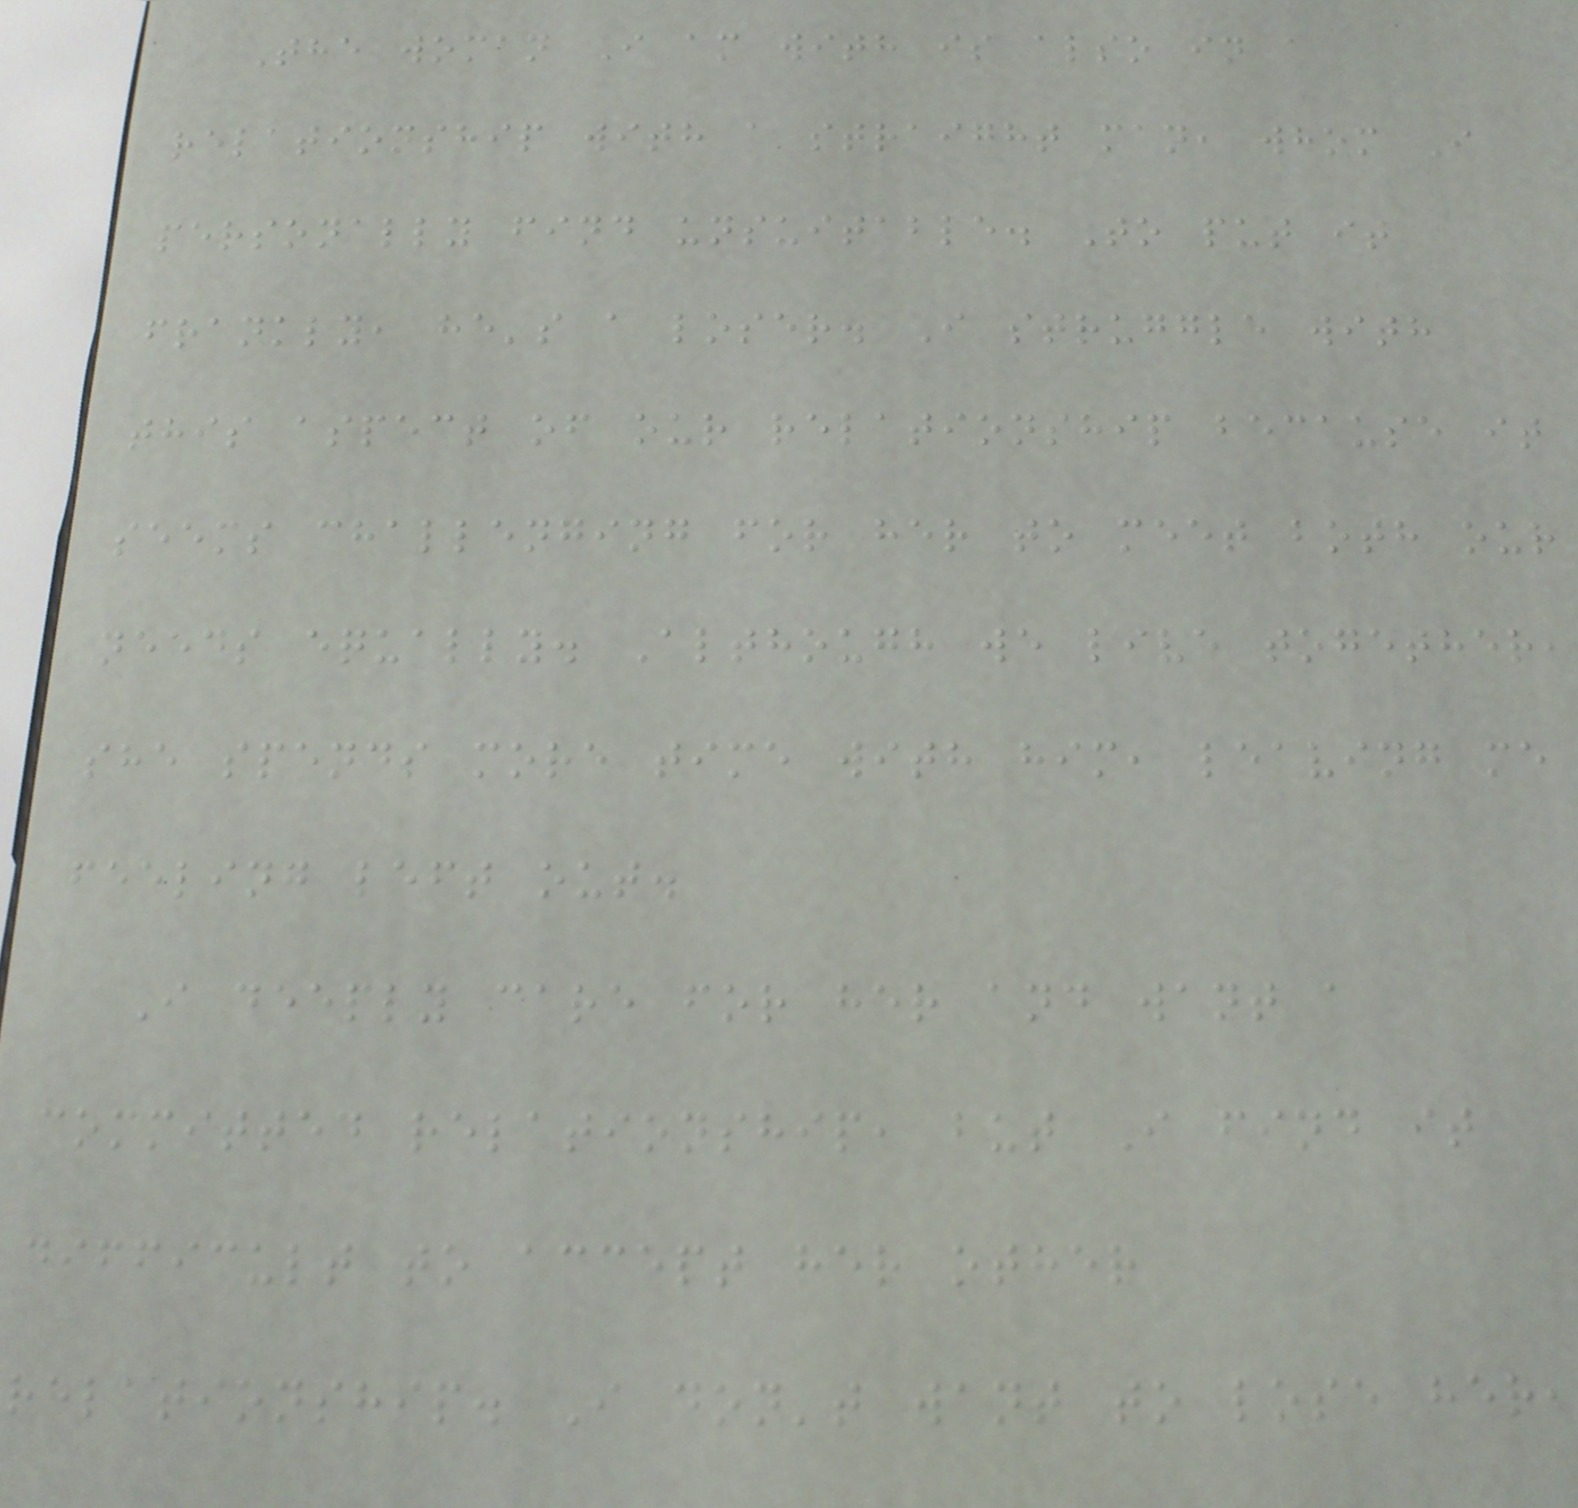The woman I am with is also in a
relationship with a straight man, whom I
personally find unsuitable. To put it
frankly, he's a loser. I struggle with
this aspect of our relationship because it
seems challenging for her to meet both our
needs equally. Although we live together,
she spends more time with him, leaving me
feeling left out.
I deeply care for her and want a
committed relationship, but I find it
difficult to accept her other
relationship. I don't want to lose her,
